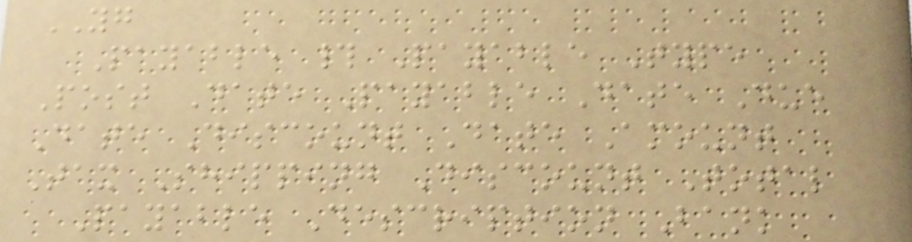YG
Payable # Payable Type
Post Date Payable Date Due
Date Discount Date Amount
Tax Shipping Discount Total
Payable Description Bank
